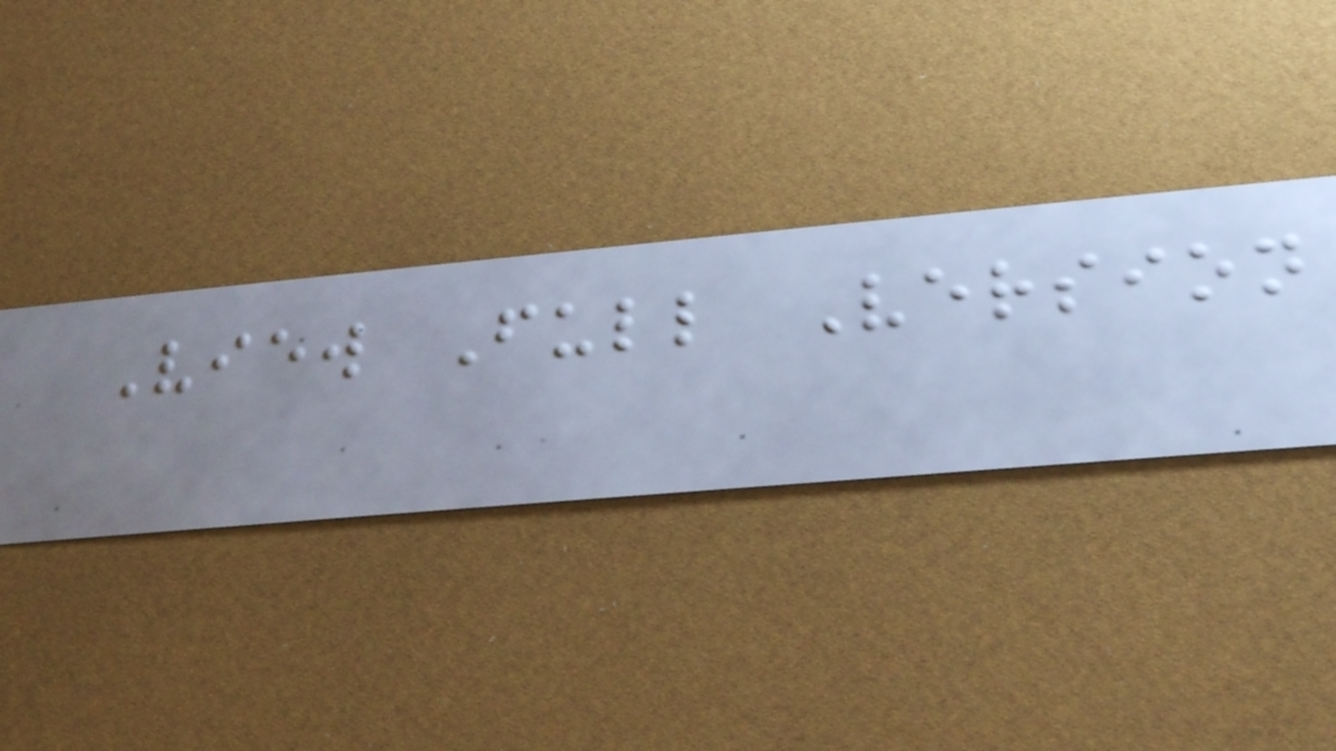View Full Version
